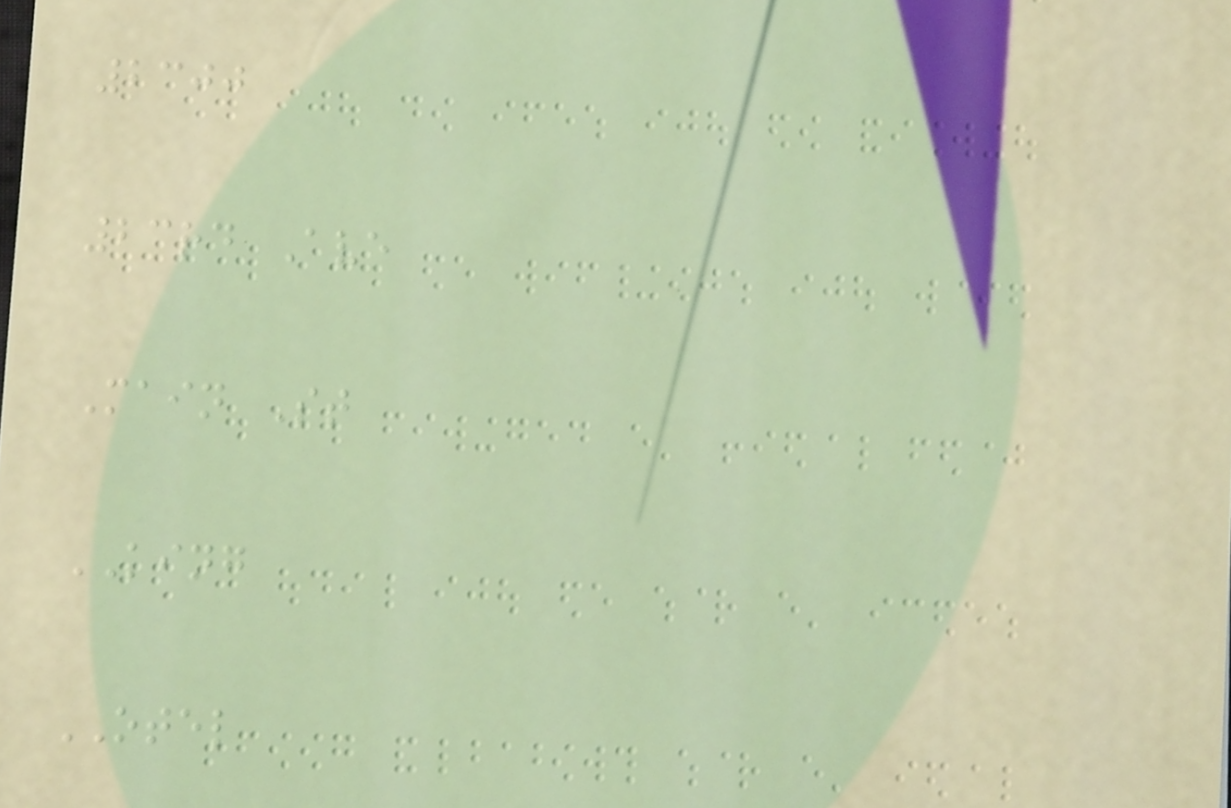2300
23rd Ave
Main St
KING
OTEL
